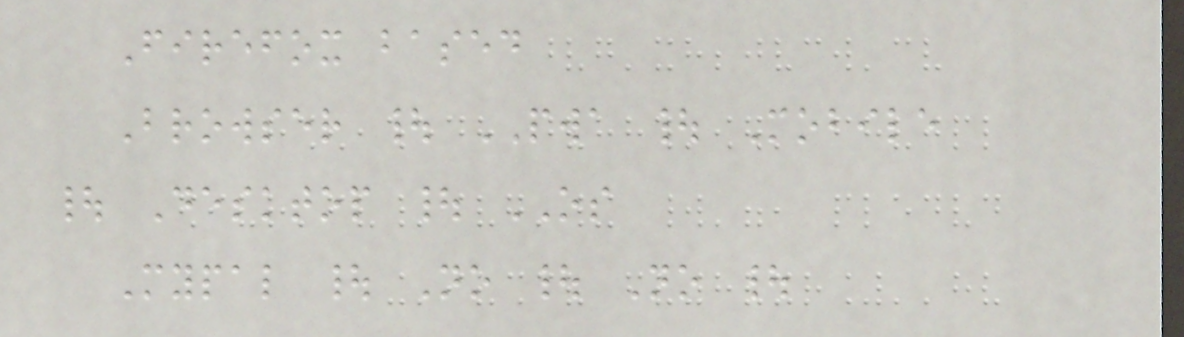Firefox based
Browser | PWA | Mobile
| Desktop | OS
Mypal | No | No |
